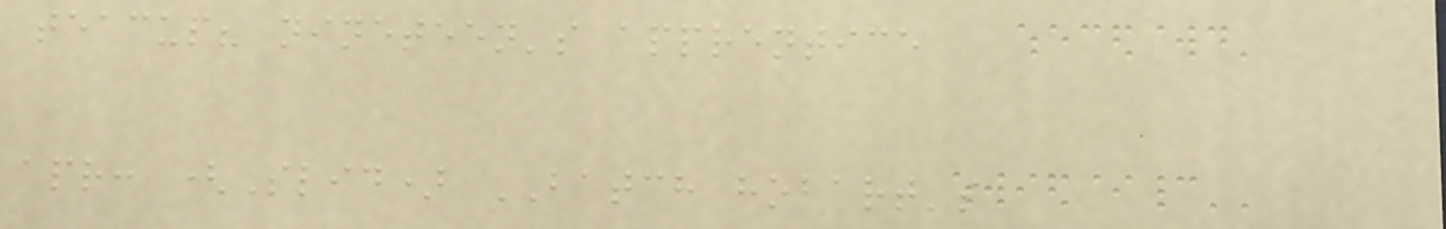teacup? nineteen's apprentice
apr: (Slid) BATCH hobart's
